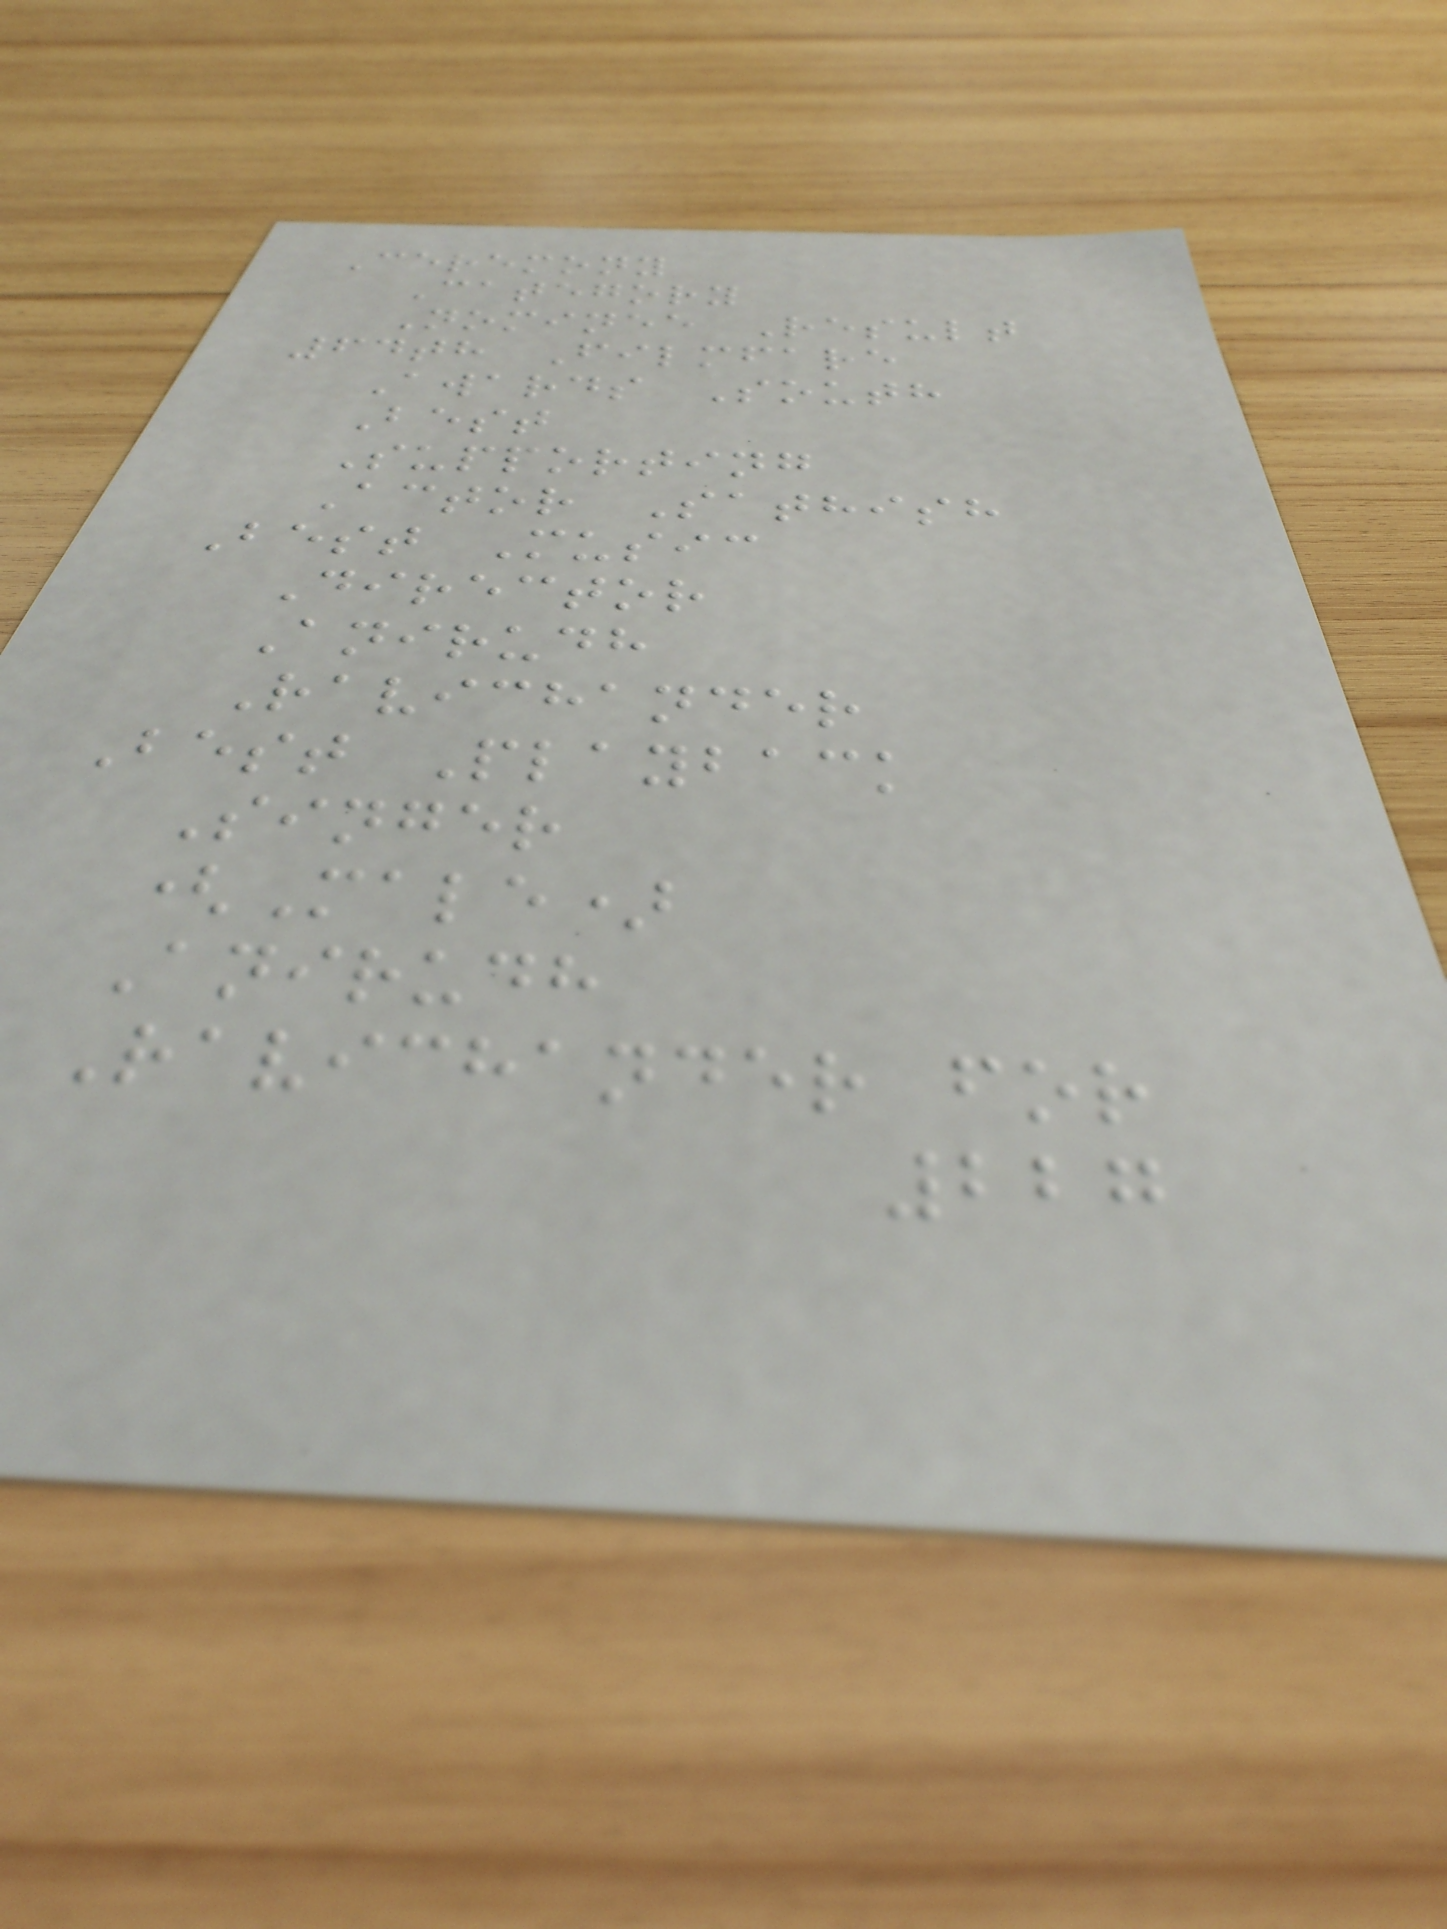Ceremony
Category
Nominee Result
64th Filmfare
Awards South
Best
Supporting
Actor Sathish
Best Music
Director
Anirudh
Ravichander
Best Playback
Singer
(Male)
Anirudh
Ravichander for
227
